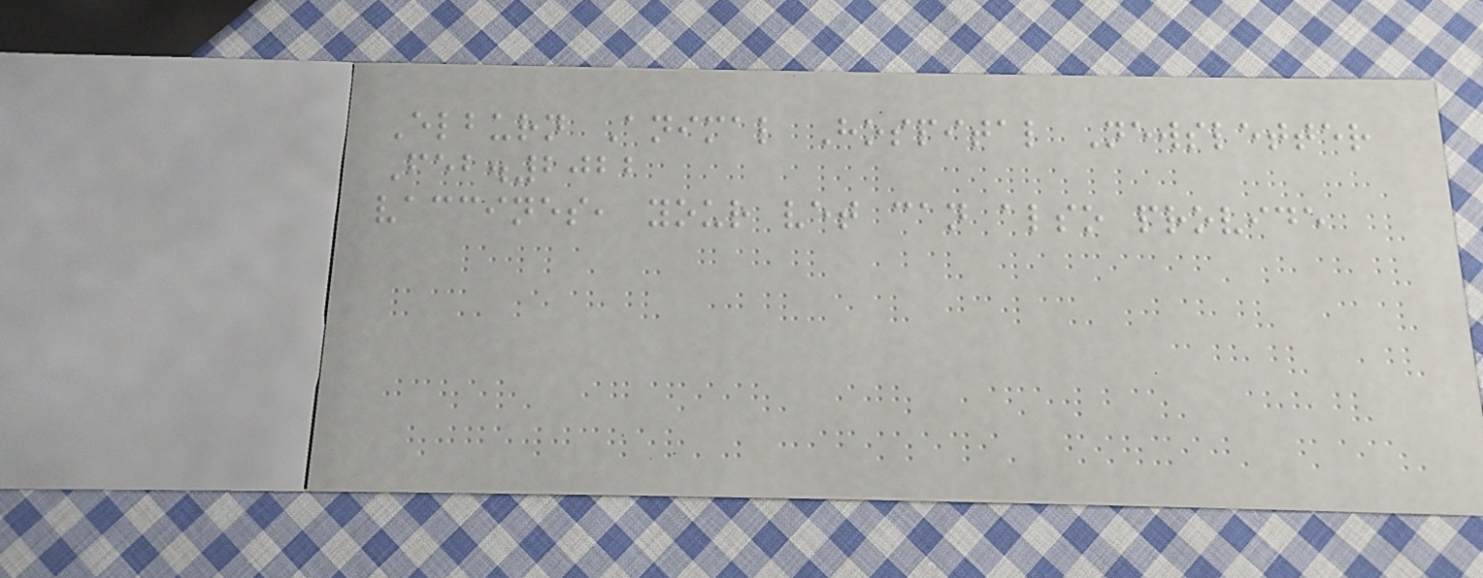Elburn Animal Hospital Newsletter
Feb.2022
vaccines, your vet can also provide
